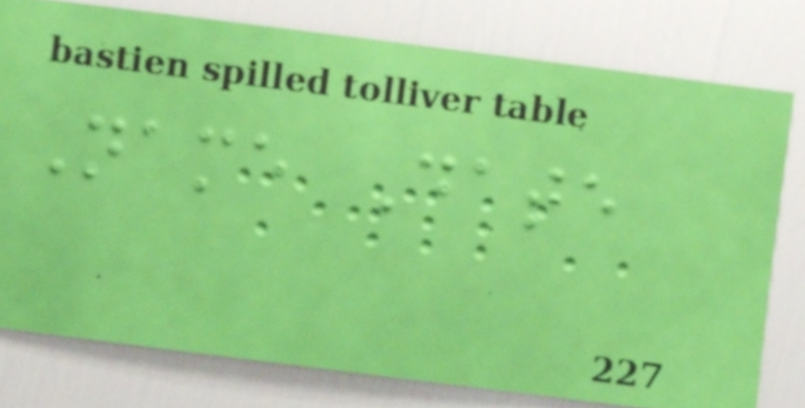Name Date
